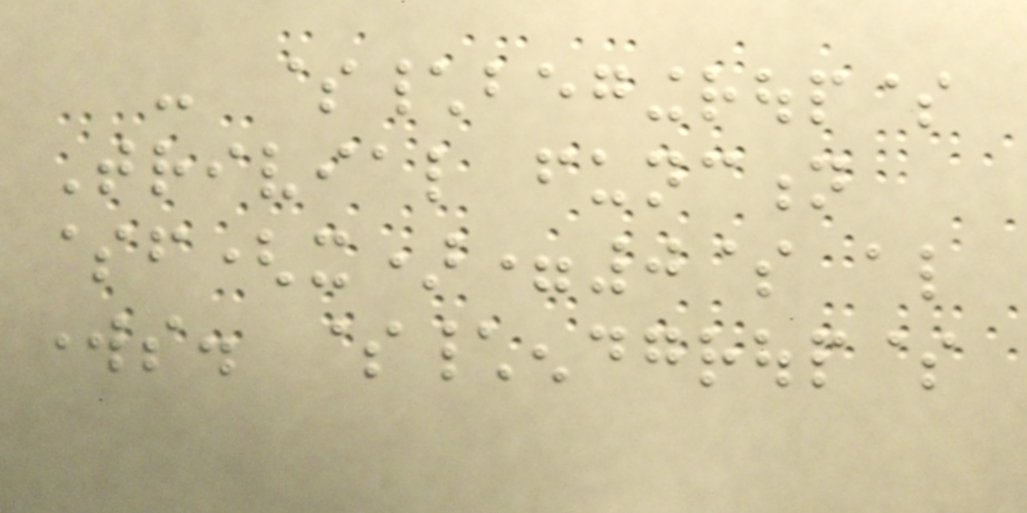- $\begingroup$
Trivial function
$f(x)=0$ also
works. $\endgroup$
